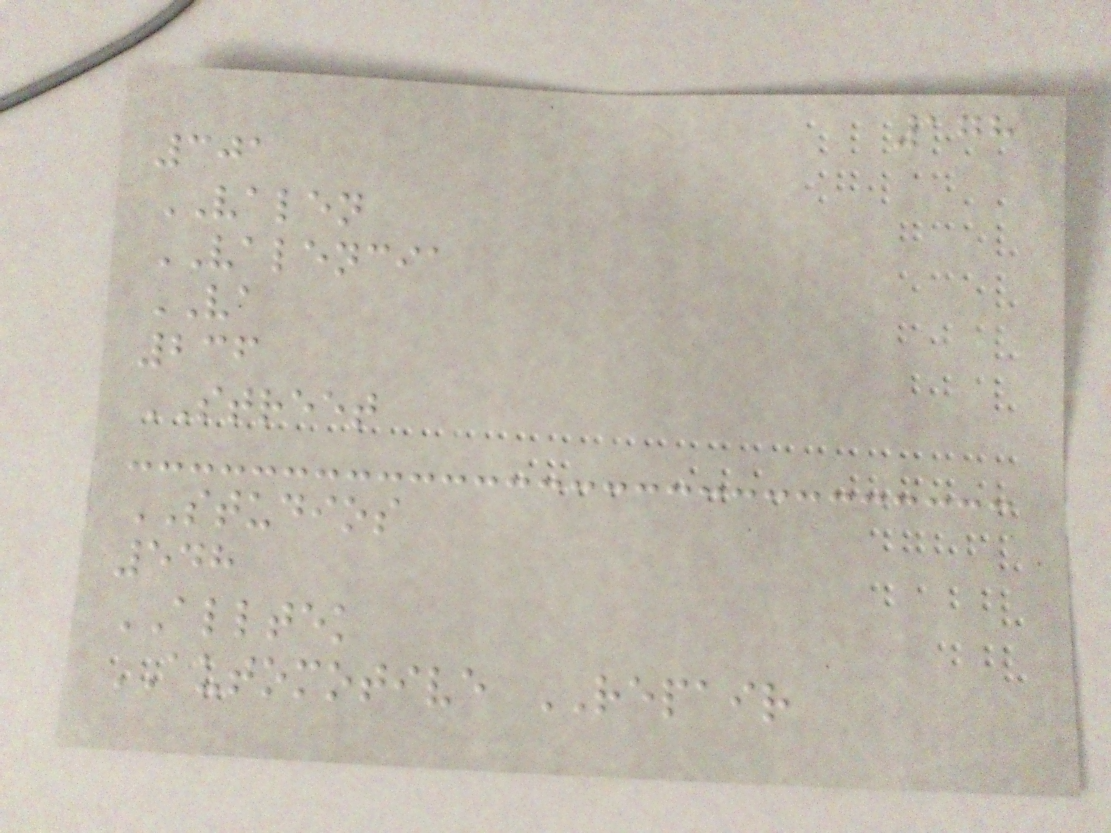178
301
VALEN
VALENCIA
VA
236
STREET
STUDIOS
548
ALLTEK
AUTOMOTIVE REPAIR
